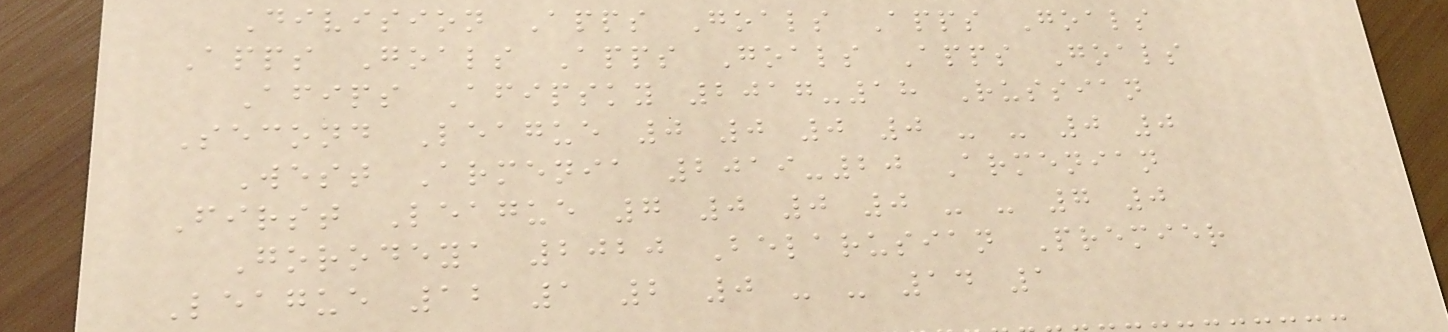Division Apps Goals Apps Goals
Apps Goals Apps Goals Apps Goals
Afips Afipsky 2017-18 Russian
Second League 0 0 0 0 - - 0 0
West Armenia 2019-20 Armenian
First League 7 0 0 0 - - 7 0
Gorodeya 2020 Belarusian Premier
League 12 1 2 0 - - 14 1
